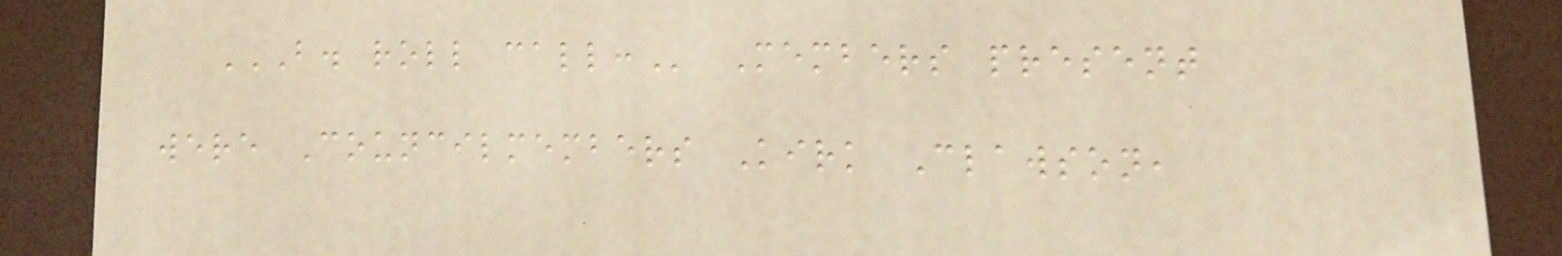B. ROLL CALL: Members present
were Councilmembers Kirk Clawson,
